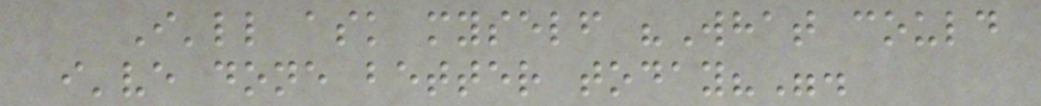I'll ask myself "What could
i've done better today?".
